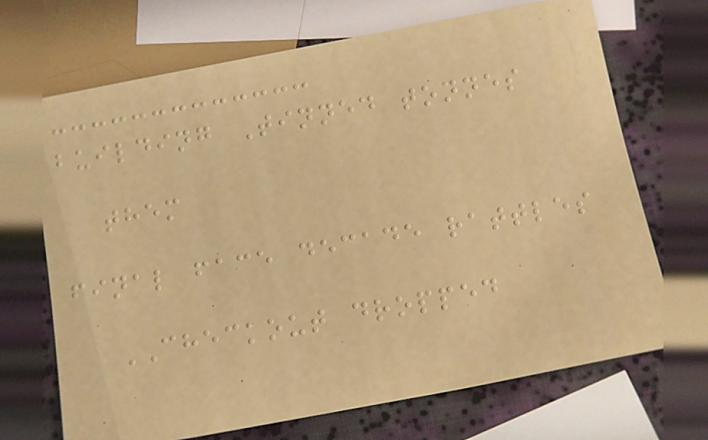building Tinned tonnes
them
final face decade rattles
CHECKOUT dropped
